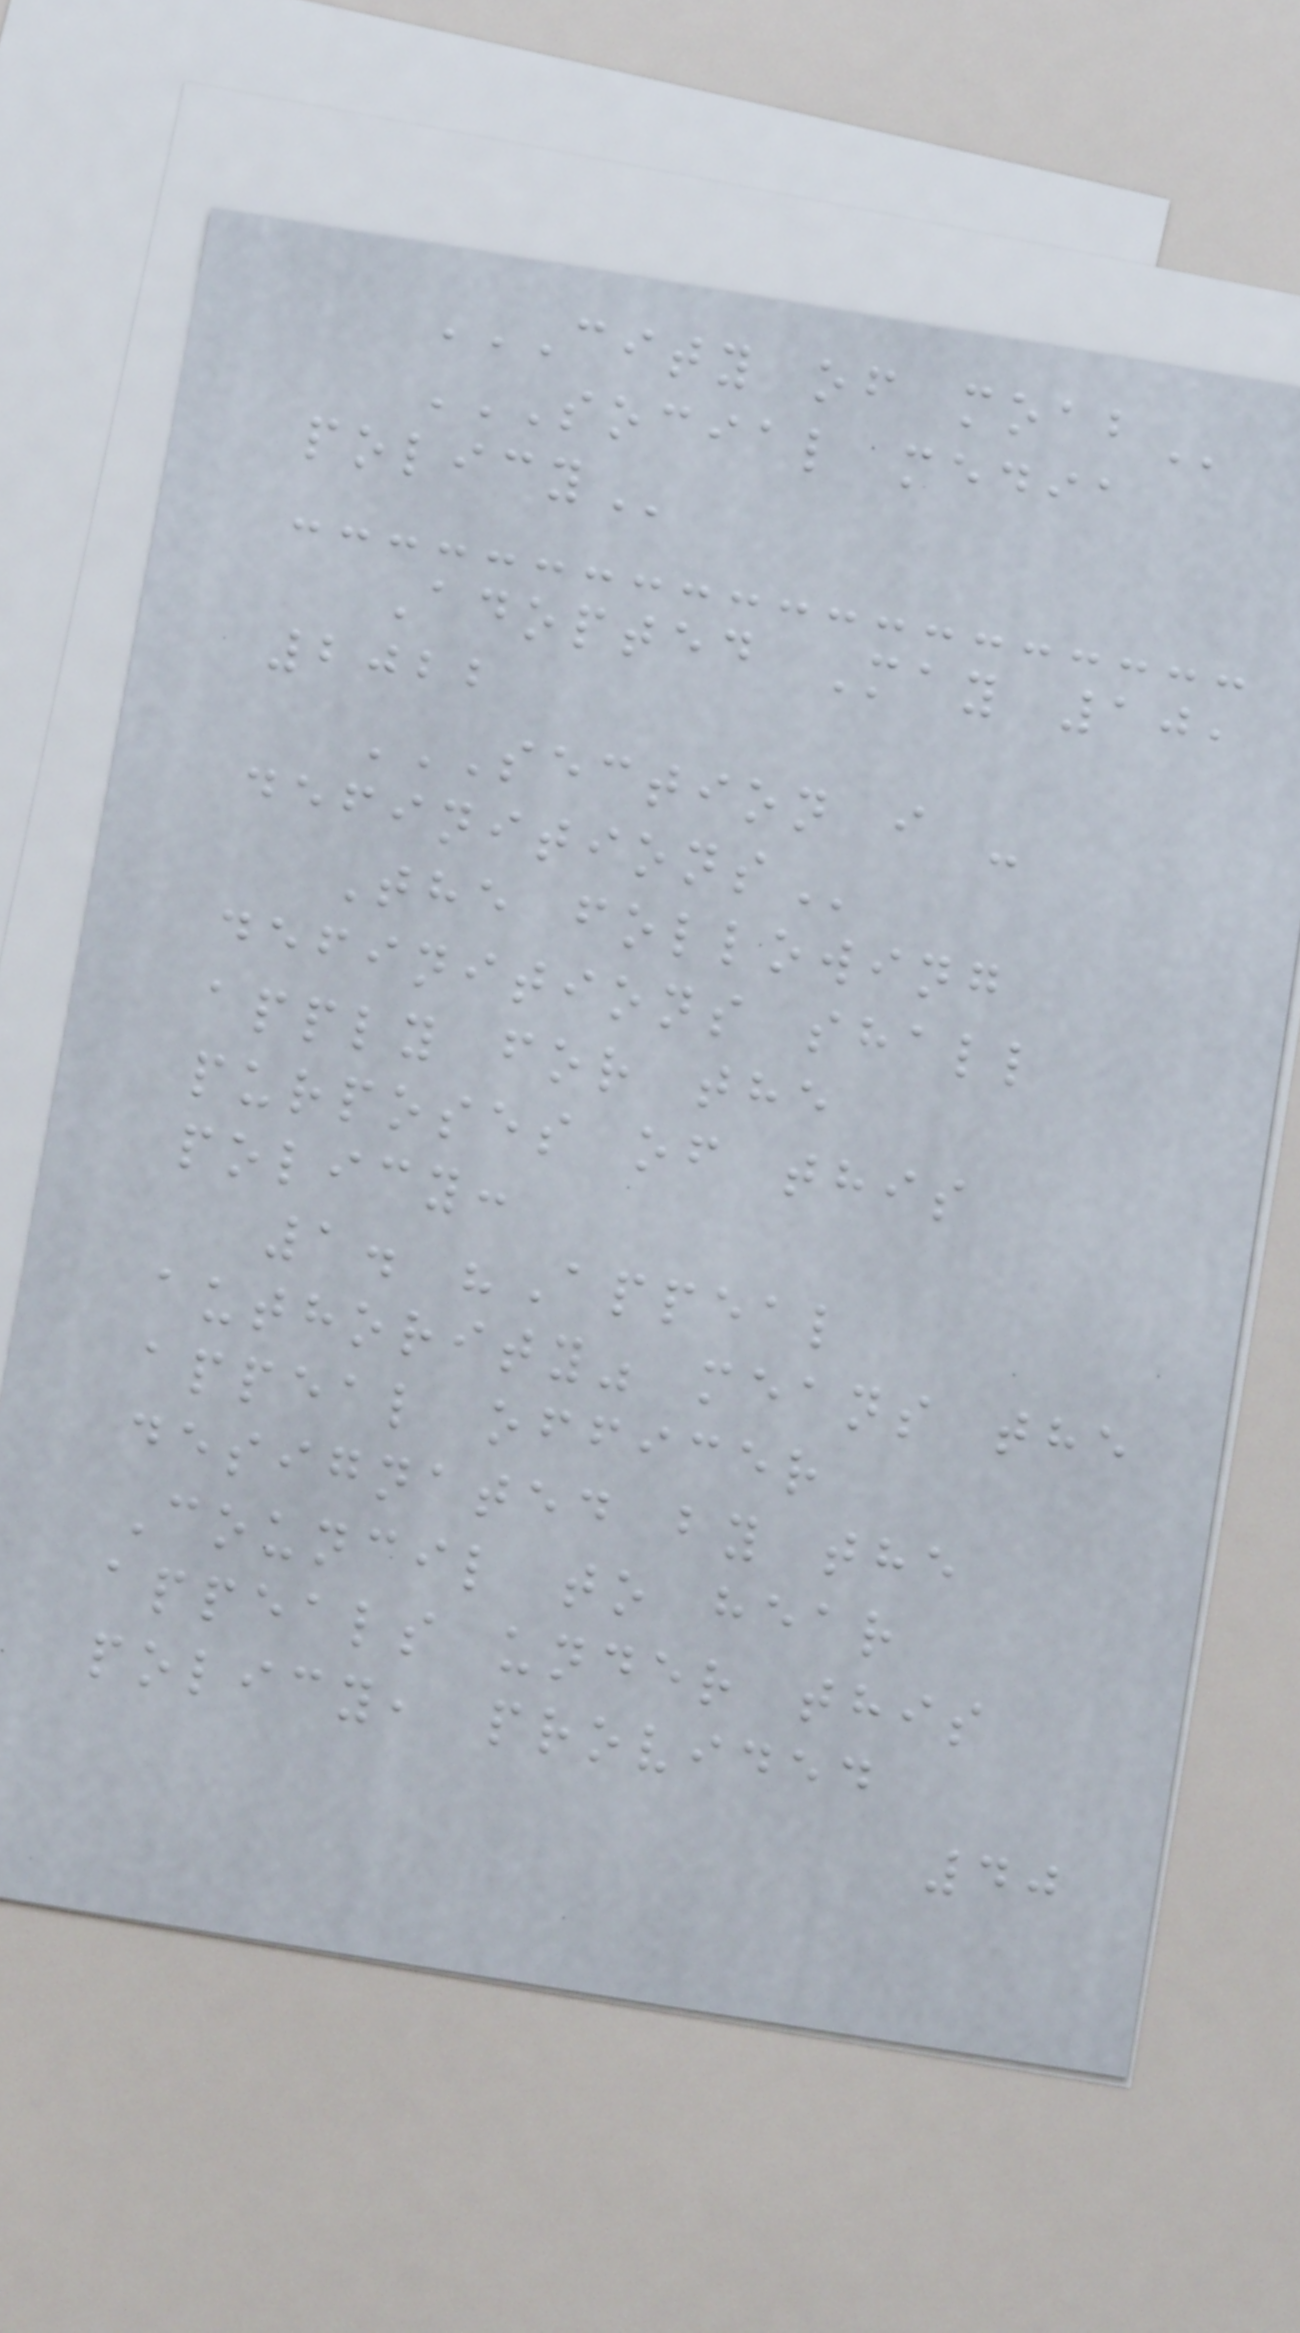CITY OF MOAB
SOCIAL MEDIA
POLICY
Adopted May 10,
2022
SECTION I -
DEFINITIONS
The following
definitions shall
apply for the
purposes of this
policy:
1. "Appeal
authority" means the
appeal officer
designated by the
Council to hear
appeals under this
policy, provided
40
